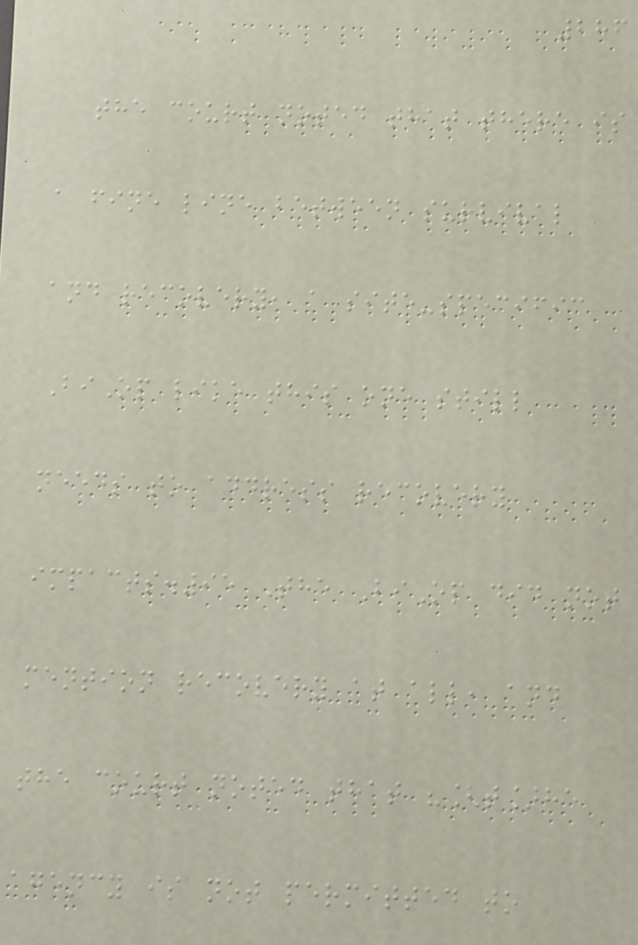286
the court noted that there is
a fine line between survival
and recovery, a site-specific
BiOp like this one still
needs to address recovery
impacts.95 The BiOp did not
mention recovery at all, and
the court noted that "[t]he
agency is not permitted to
